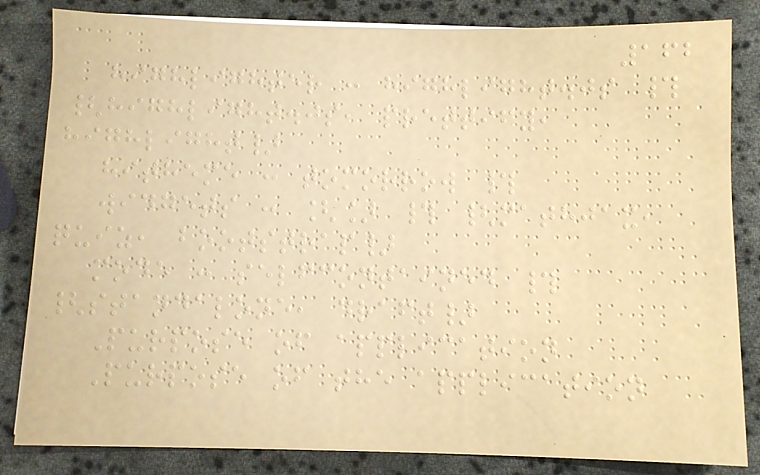162
highlighter : highlight.js #
{highlight.js, prettify,
highlight}
hitheme : tomorrow #
widgets : [] # {mathjax,
quiz, bootstrap}
mode : selfcontained #
{standalone, draft}
Purpose of application
Purpose of the application
